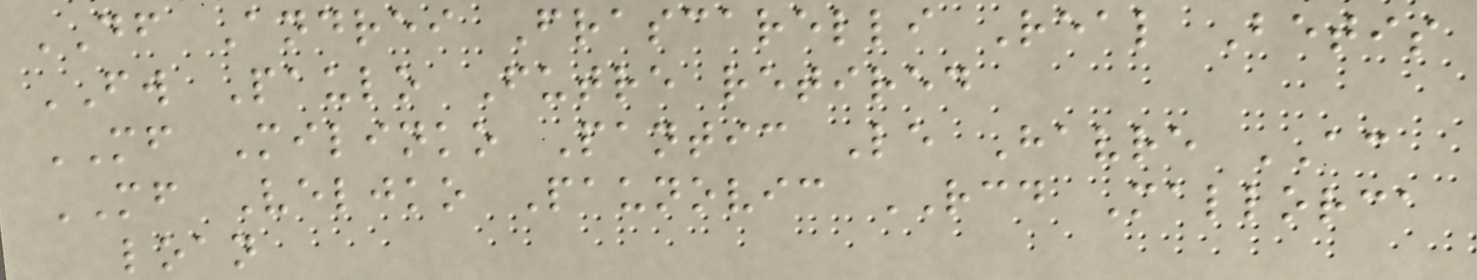DF Andrei Frascarelli Real Betis
FW Paulo Futre retired
MF Milinko Pantic Le Havre AC
MF Veljko Paunovic RCD Mallorca
loan
